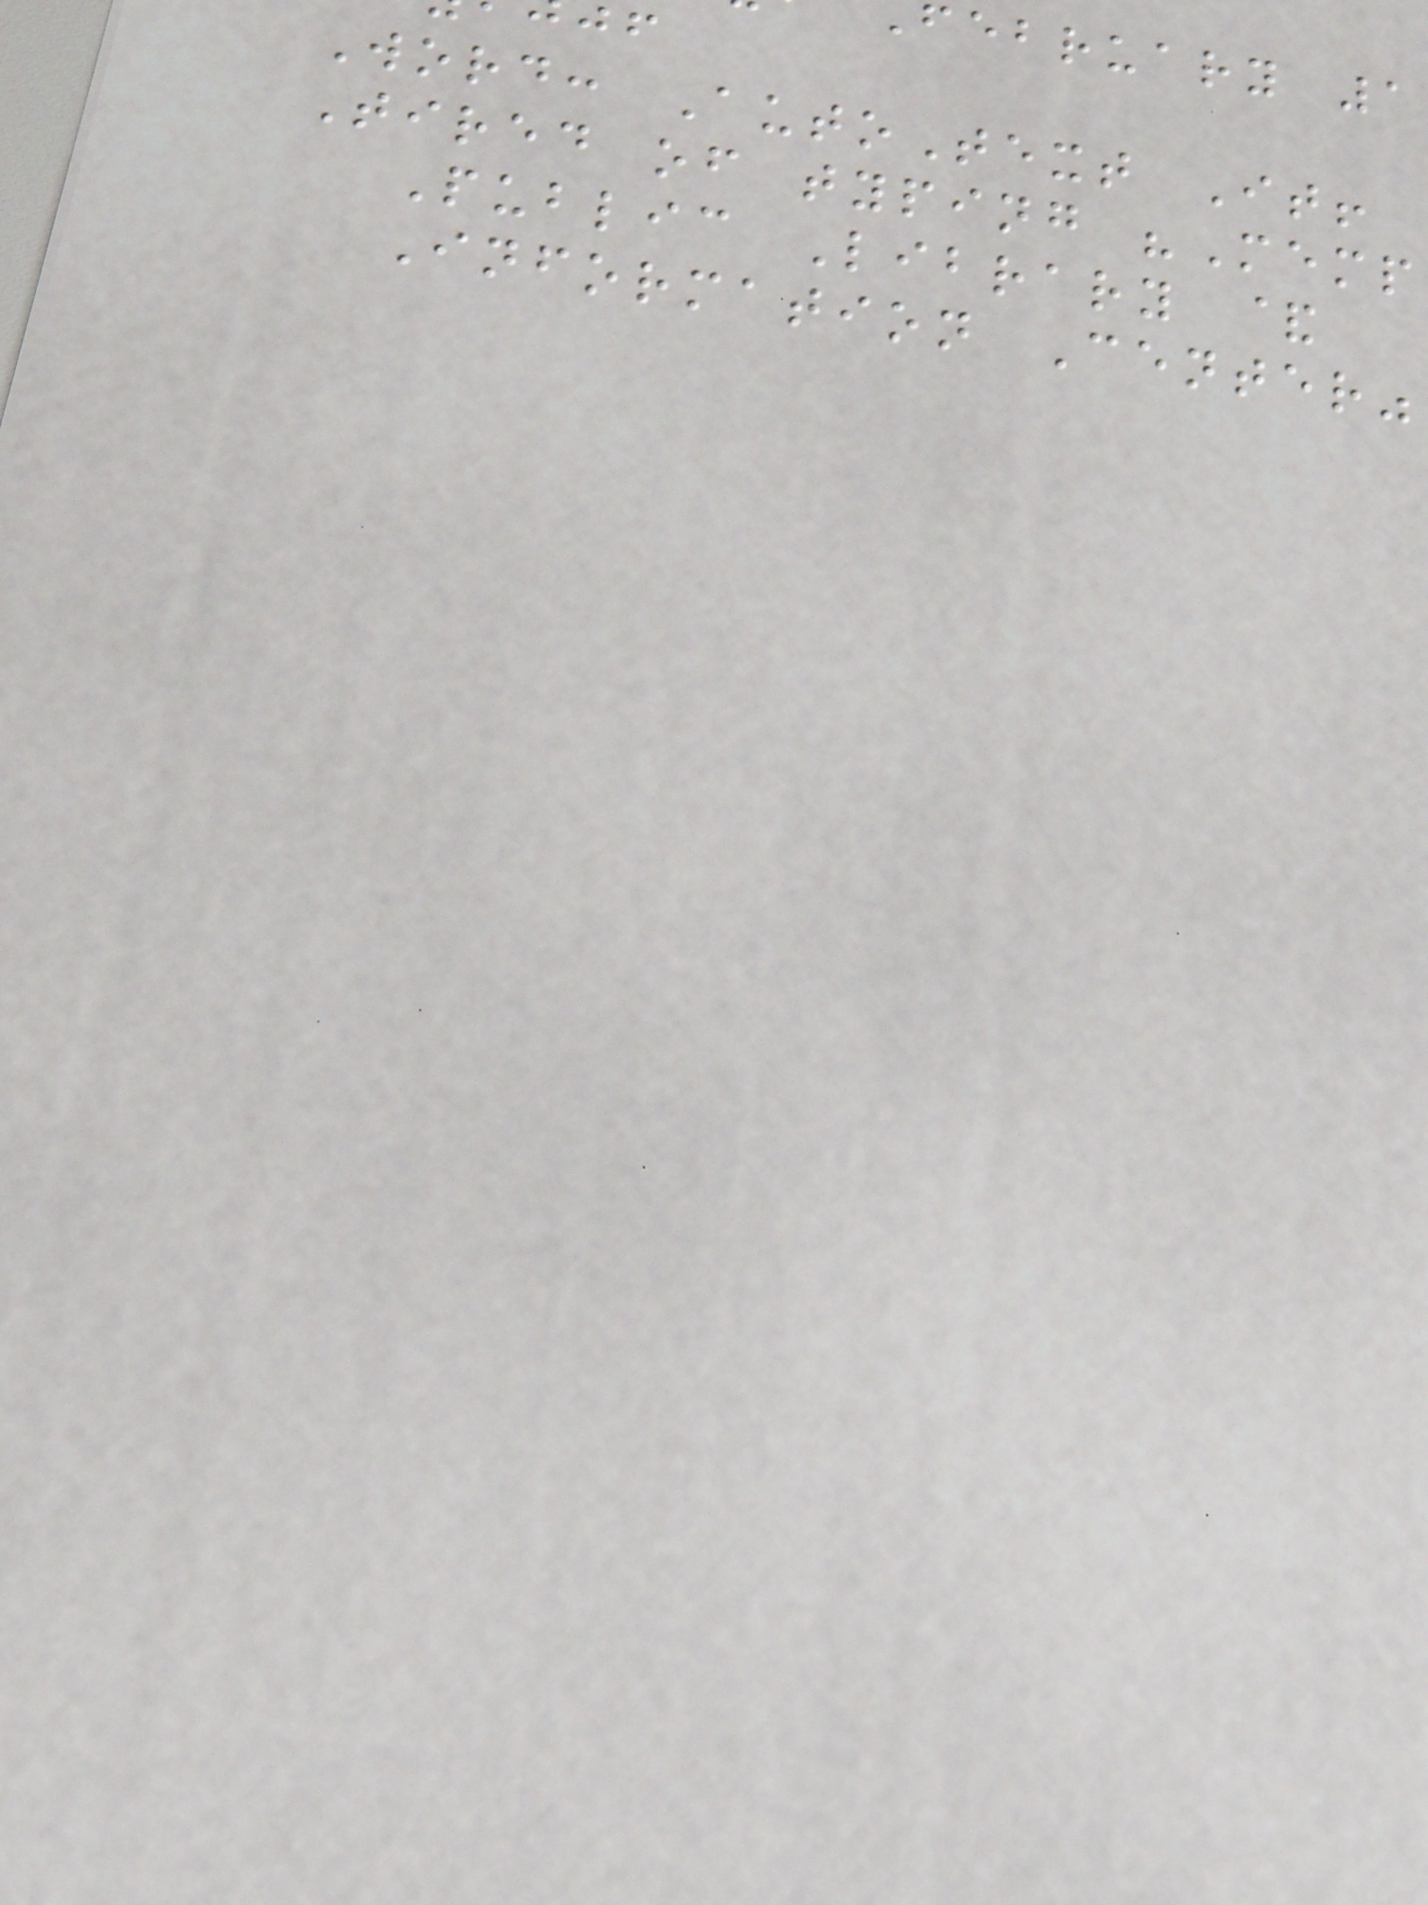february 1
Word: AutoText It!
Tired of typing "Memp
Public Library &
Information Center"
